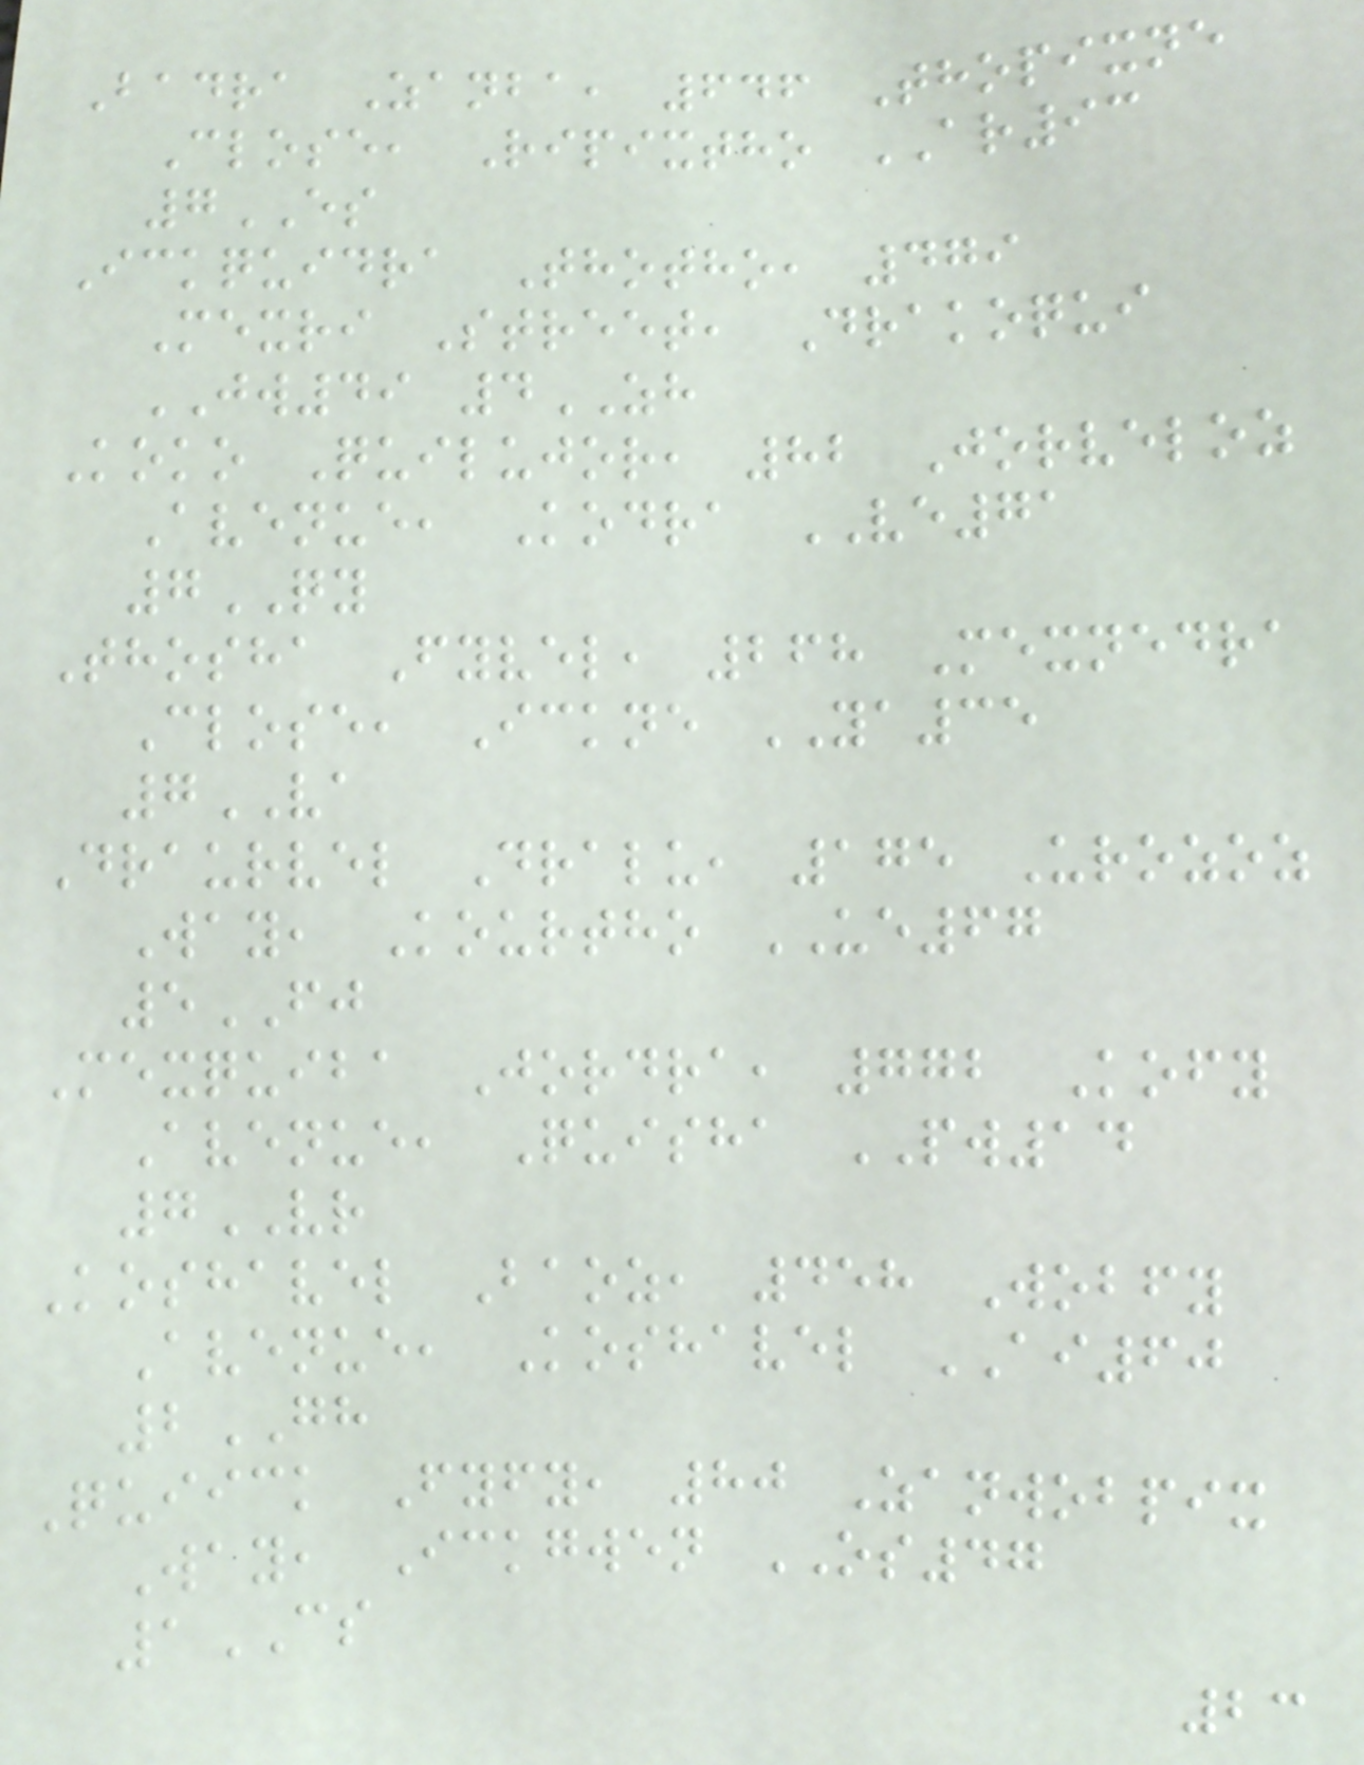Badra Zanba, 646 Thopixne
Close, Ripixtho AR93
7ES
Ickquidra Thotho, 479
Mexri Street, Drakoqui
JW49 4ZH
Koko Quilujor, 82 Jorveloz
Avenue, Kodra VE71
7QY
Thosha Fyvel, 268 Mexnedra
Close, Ickne YA35
7VA
Draurvel Dralu, 175 Urozoz
Way, Kourtho UE67
5FJ
Mexquiba Jordra, 772 Kofy
Avenue, Quisha PW14
7VR
Koshavel Baoz, 458 Wobfy
Avenue, Koshavel AI60
2GH
Quiick Fyfy, 80 Zanwobpix
Way, Ickgwen OS47
1CS
23
